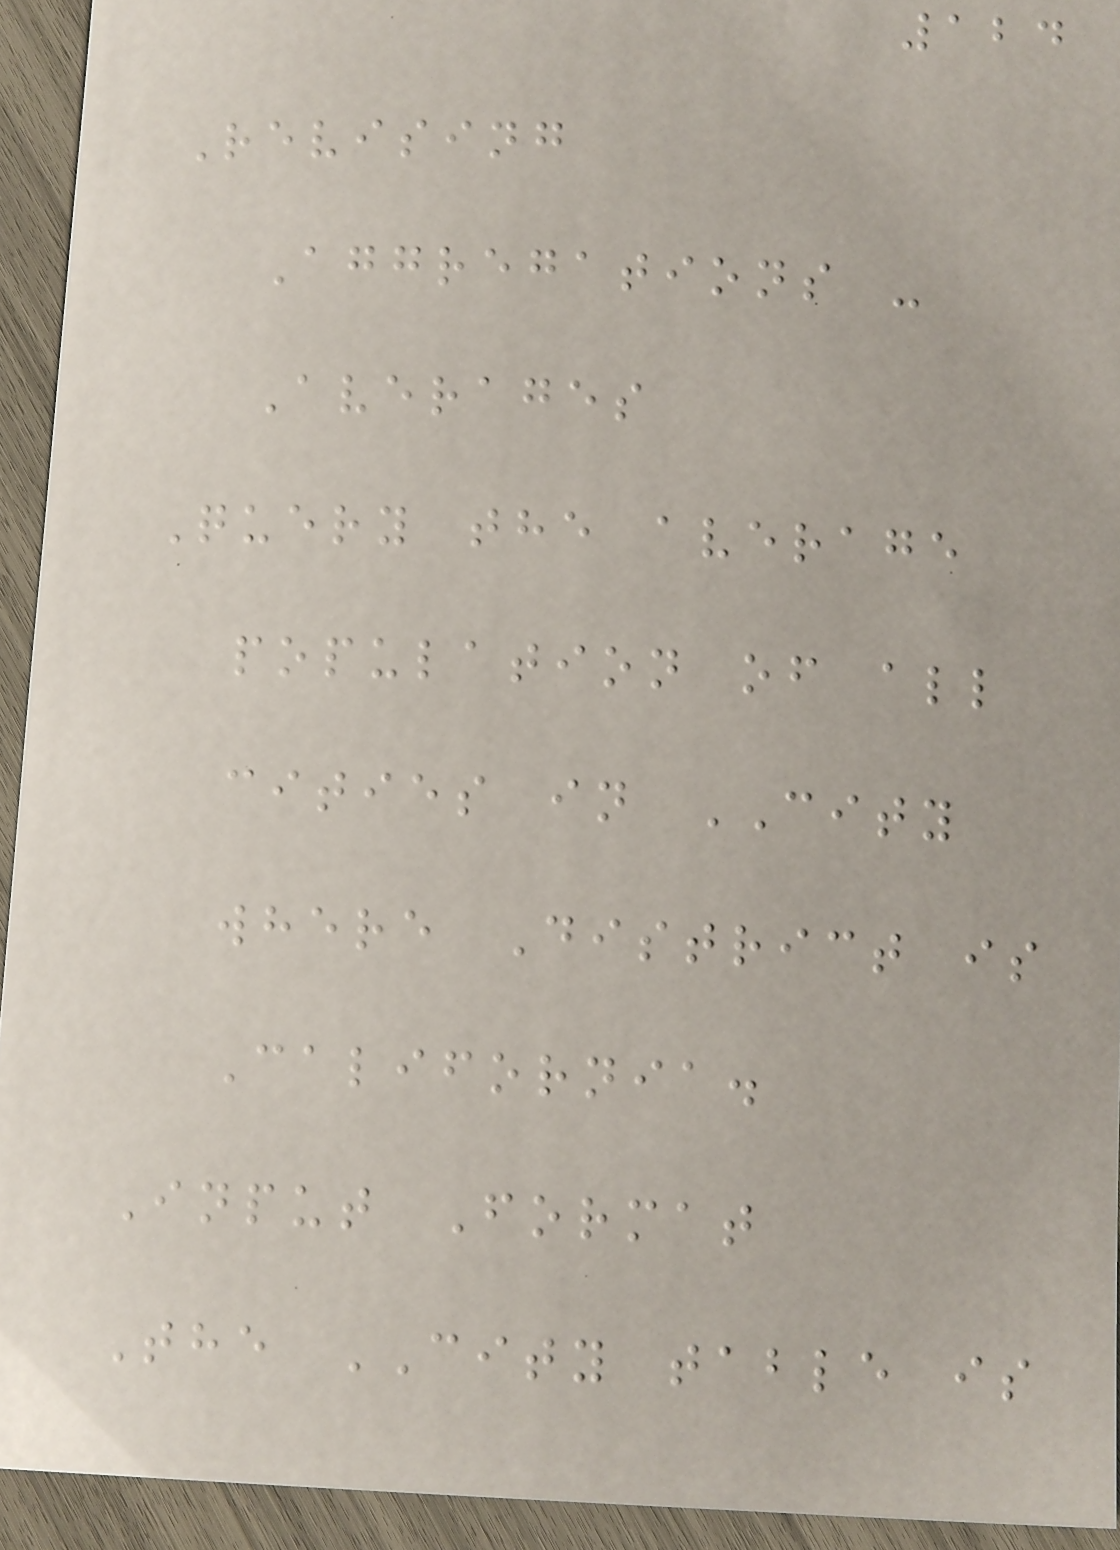124
Revising
Aggregations -
Averages
Query the average
population of all
cities in CITY
where District is
California.
Input Format
The CITY table is
